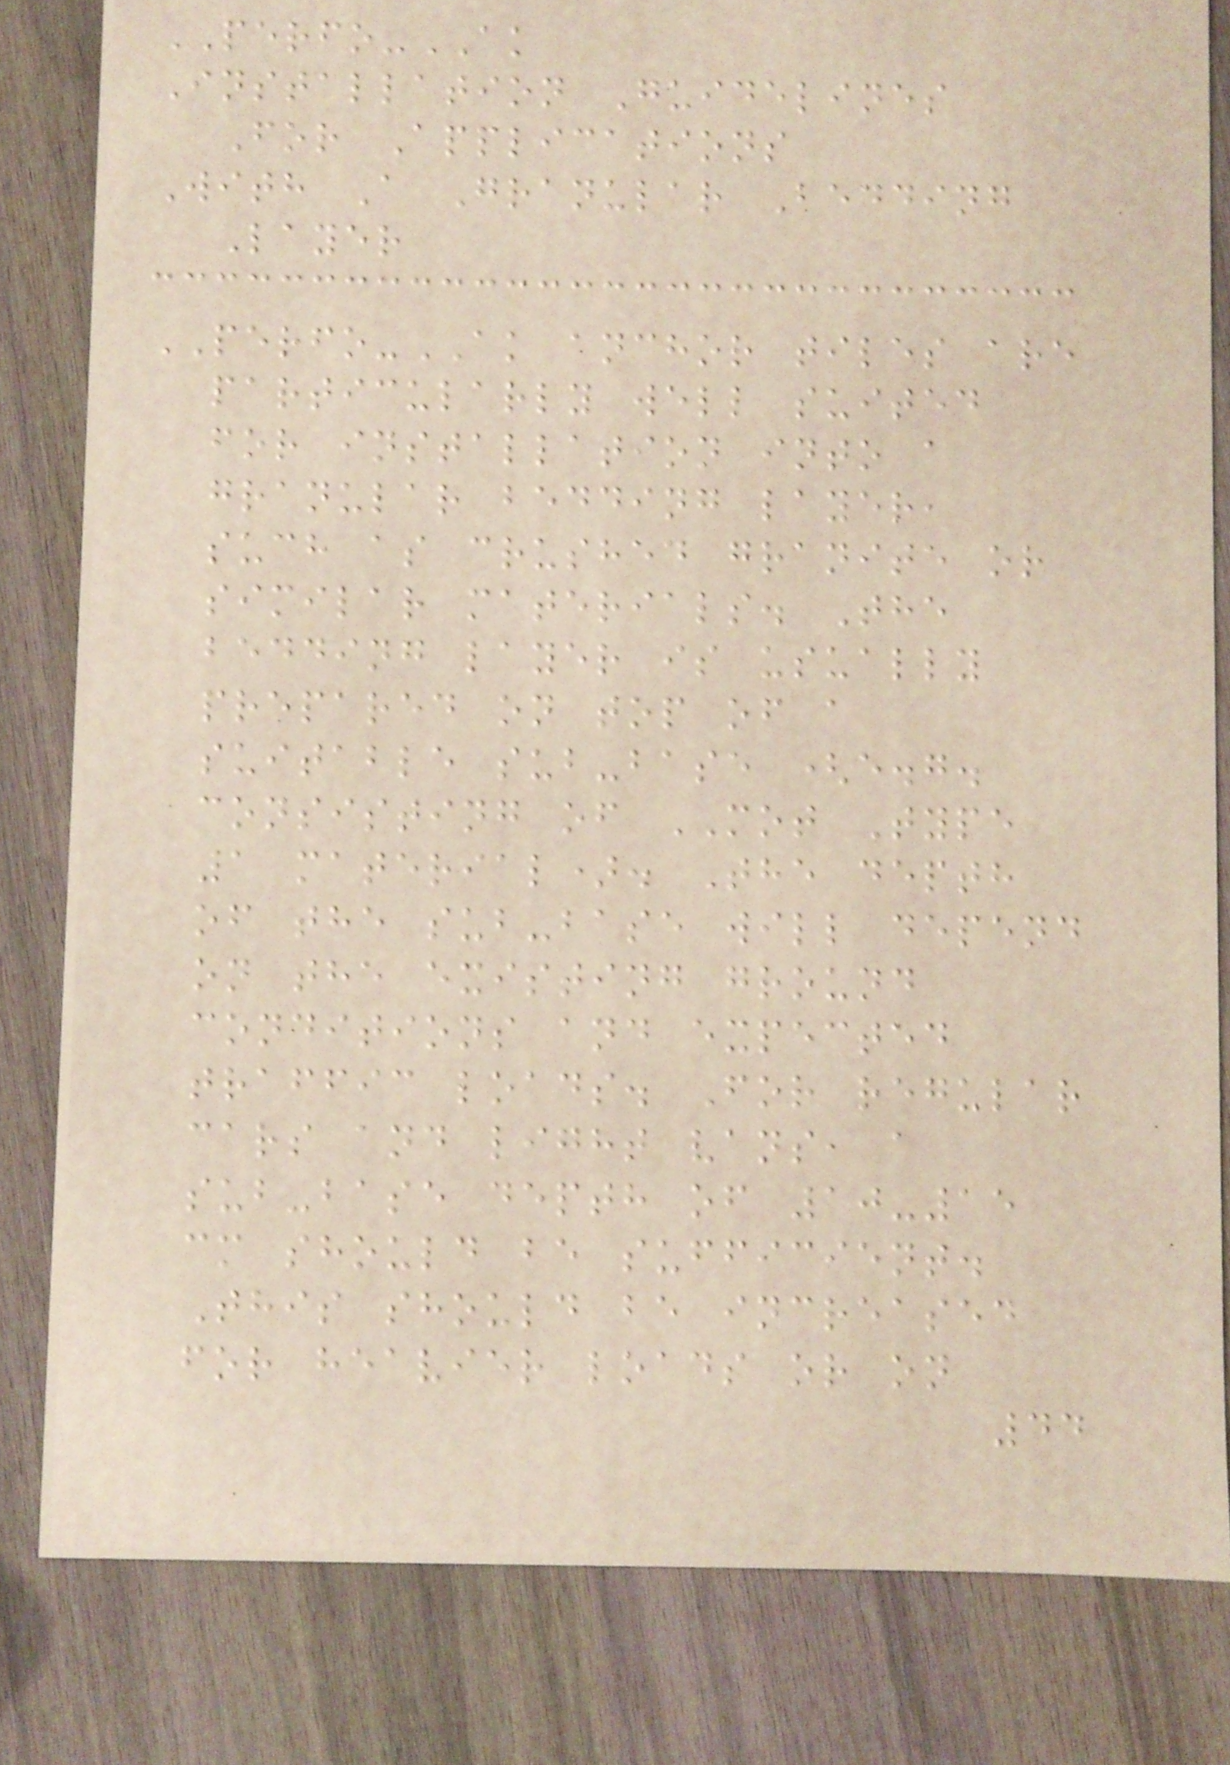PERFO-AK
Installation Guidelines
For Applications
With A Granular Bedding
Layer
PERFO-AK anchor tiles are
particularly well suited
for installation into a
granular bedding layer,
such as crushed granite or
similar materials. The
bedding layer is usually
prepared on top of a
suitable sub-base (e.g.
consisting of MOT Type
1 material). The depth
of the sub-base will depend
on the existing ground
conditions and expected
traffic loads. For regular
cars and light vans, a
sub-base depth of 10-15
cm should be sufficient.
This should be increased
for heavier loads or on
44
